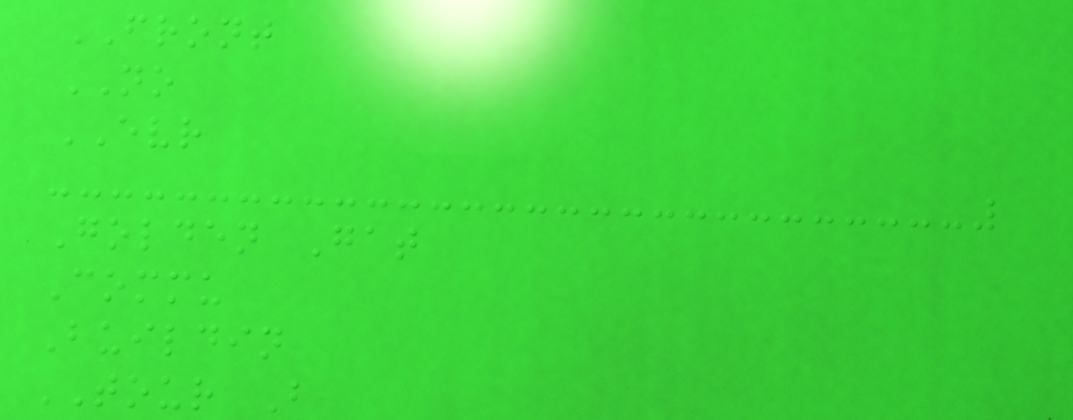FRONT
NO
EVR
Golden Gat
Commu
Buildin
TOUR B
